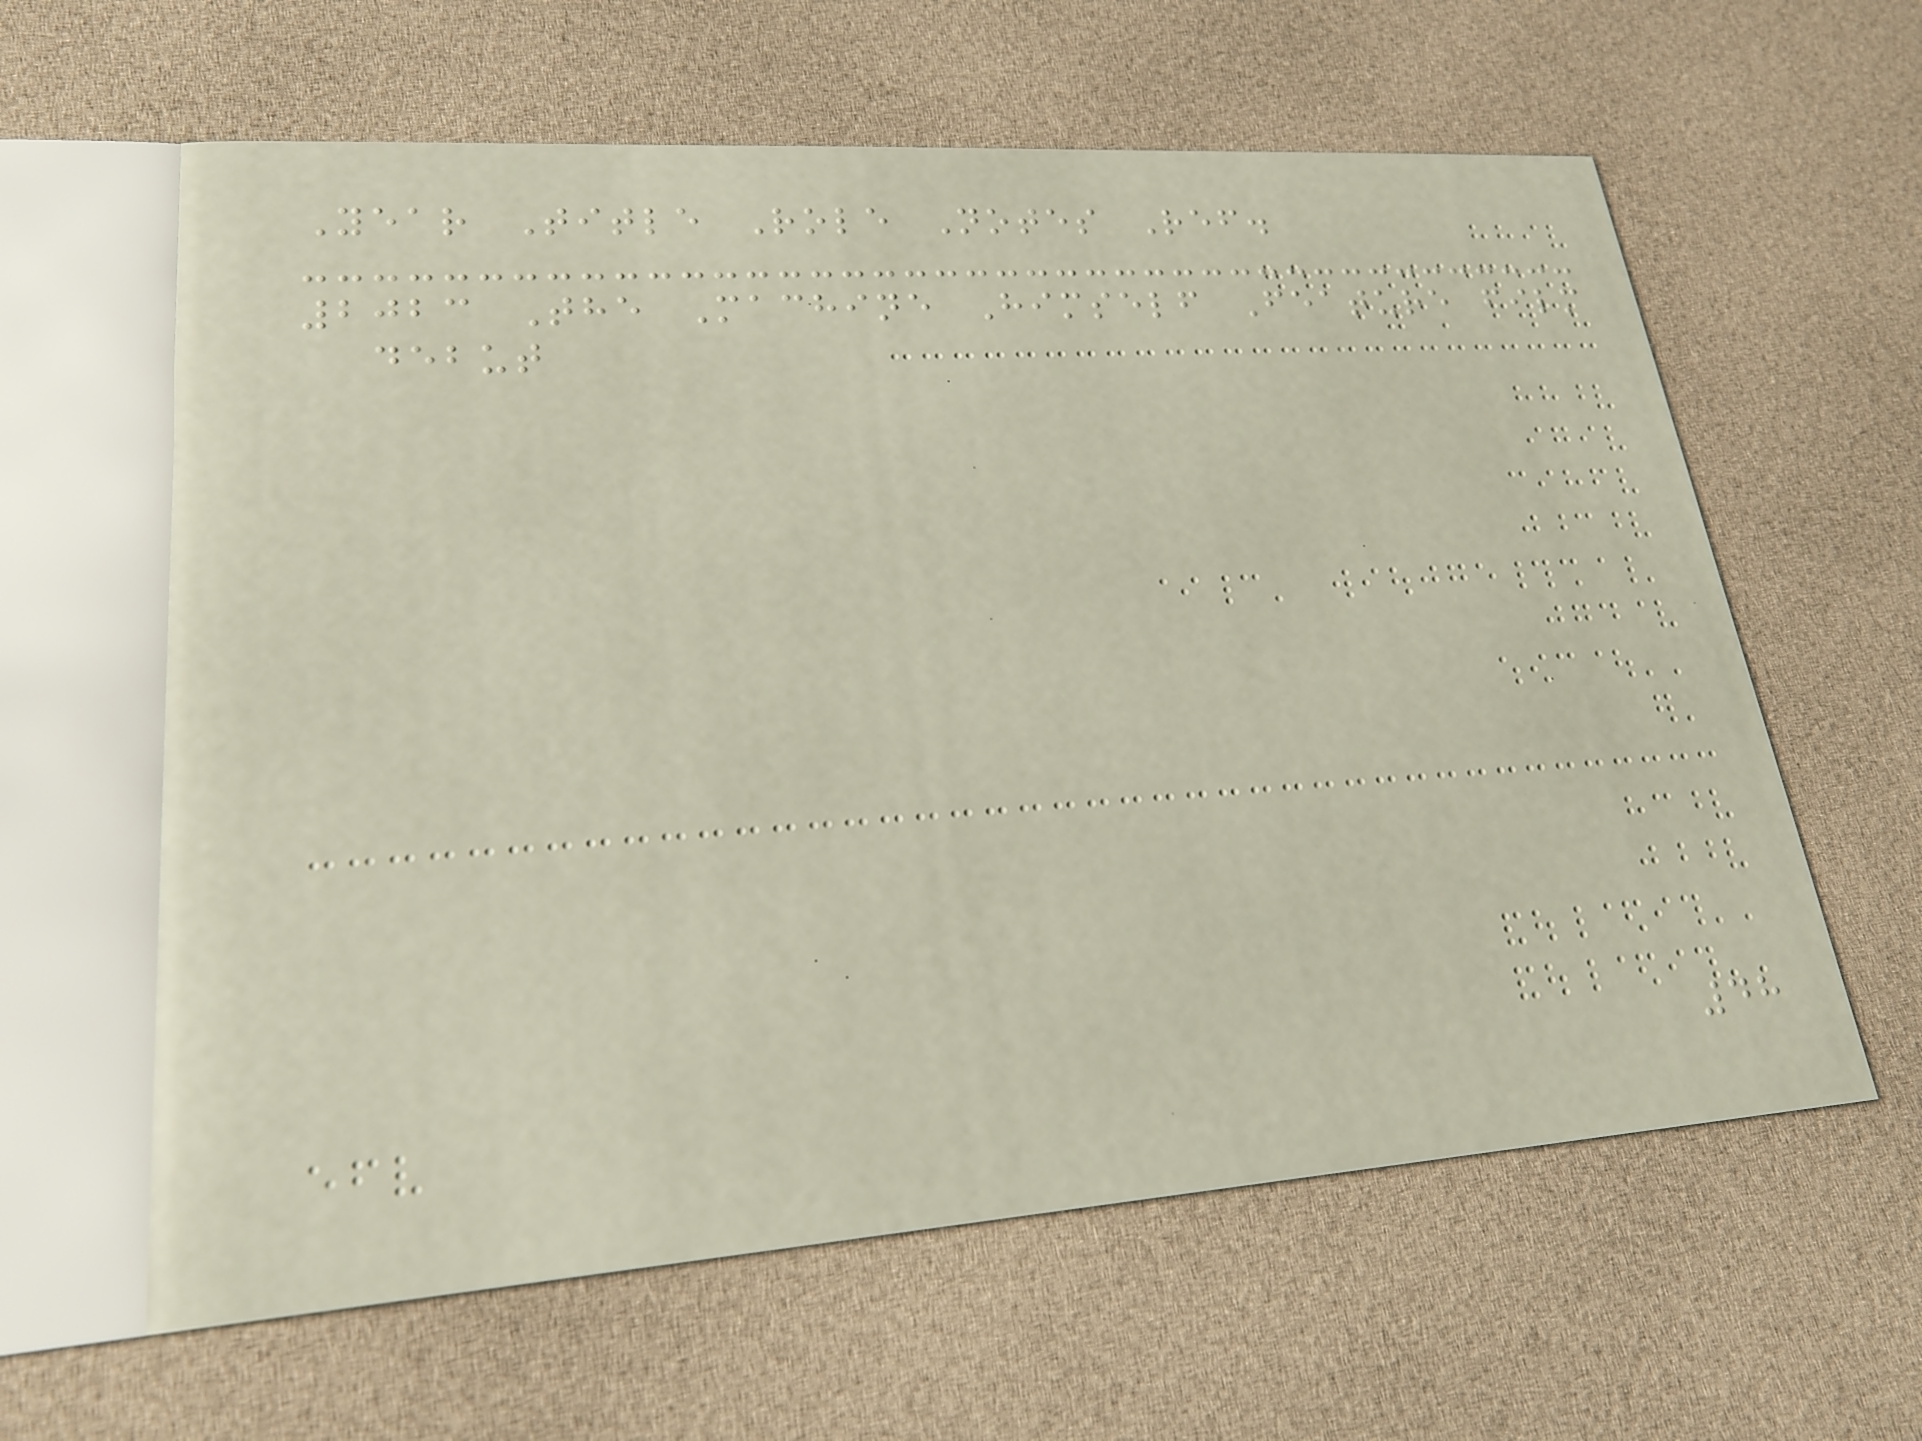Year Title Role Notes Ref.
2023 The Machine Himself Feature film
debut
48
